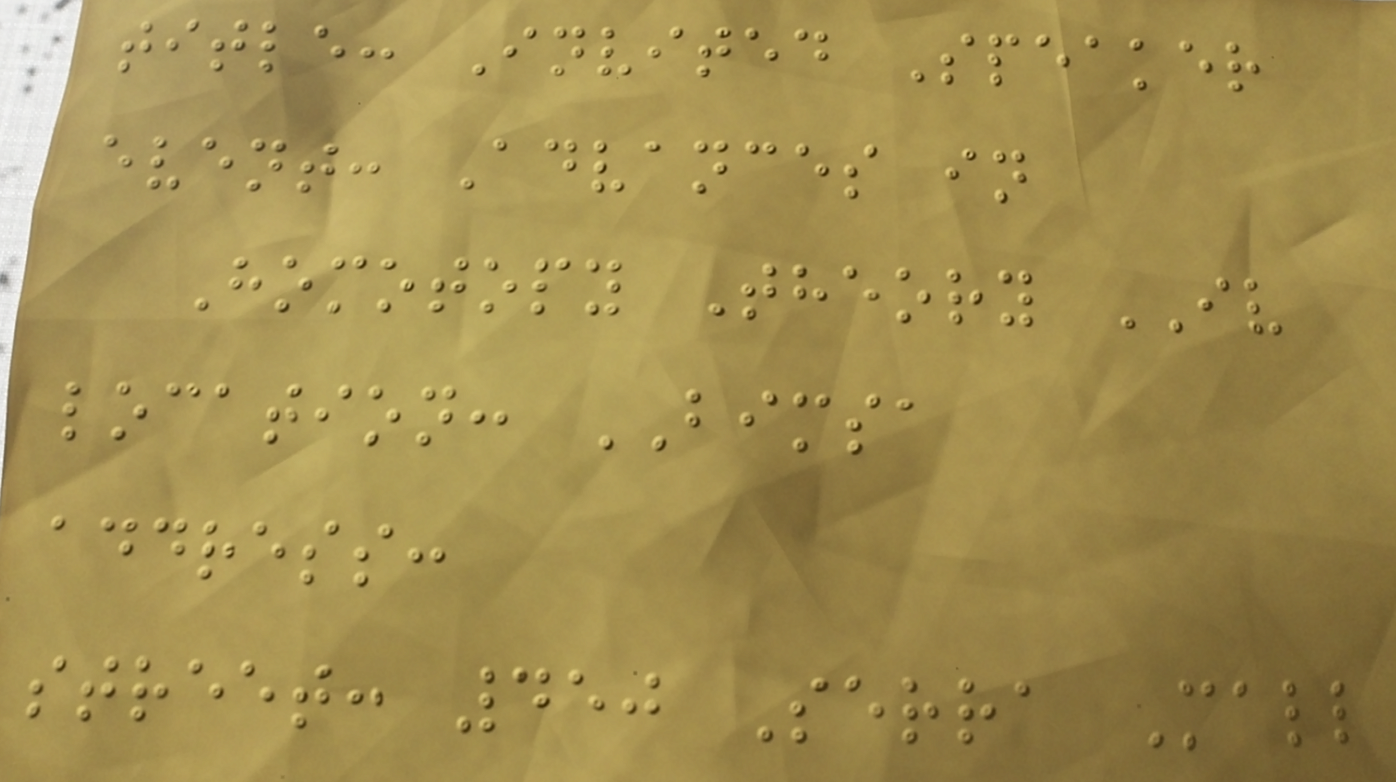title: Invited Speaker
event: Advances in
Homotopy Theory IV
location: BIMSA
address:
street: 450 Serra Mall
